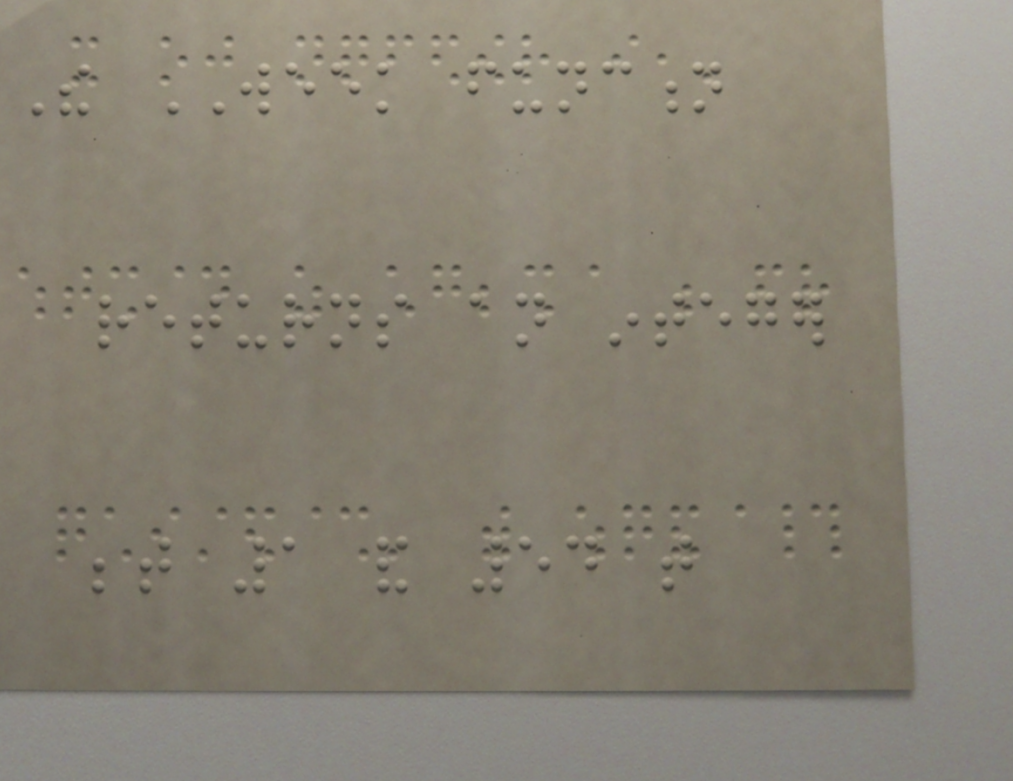The WEEK function
returns an integer
between 1 and 54 that
